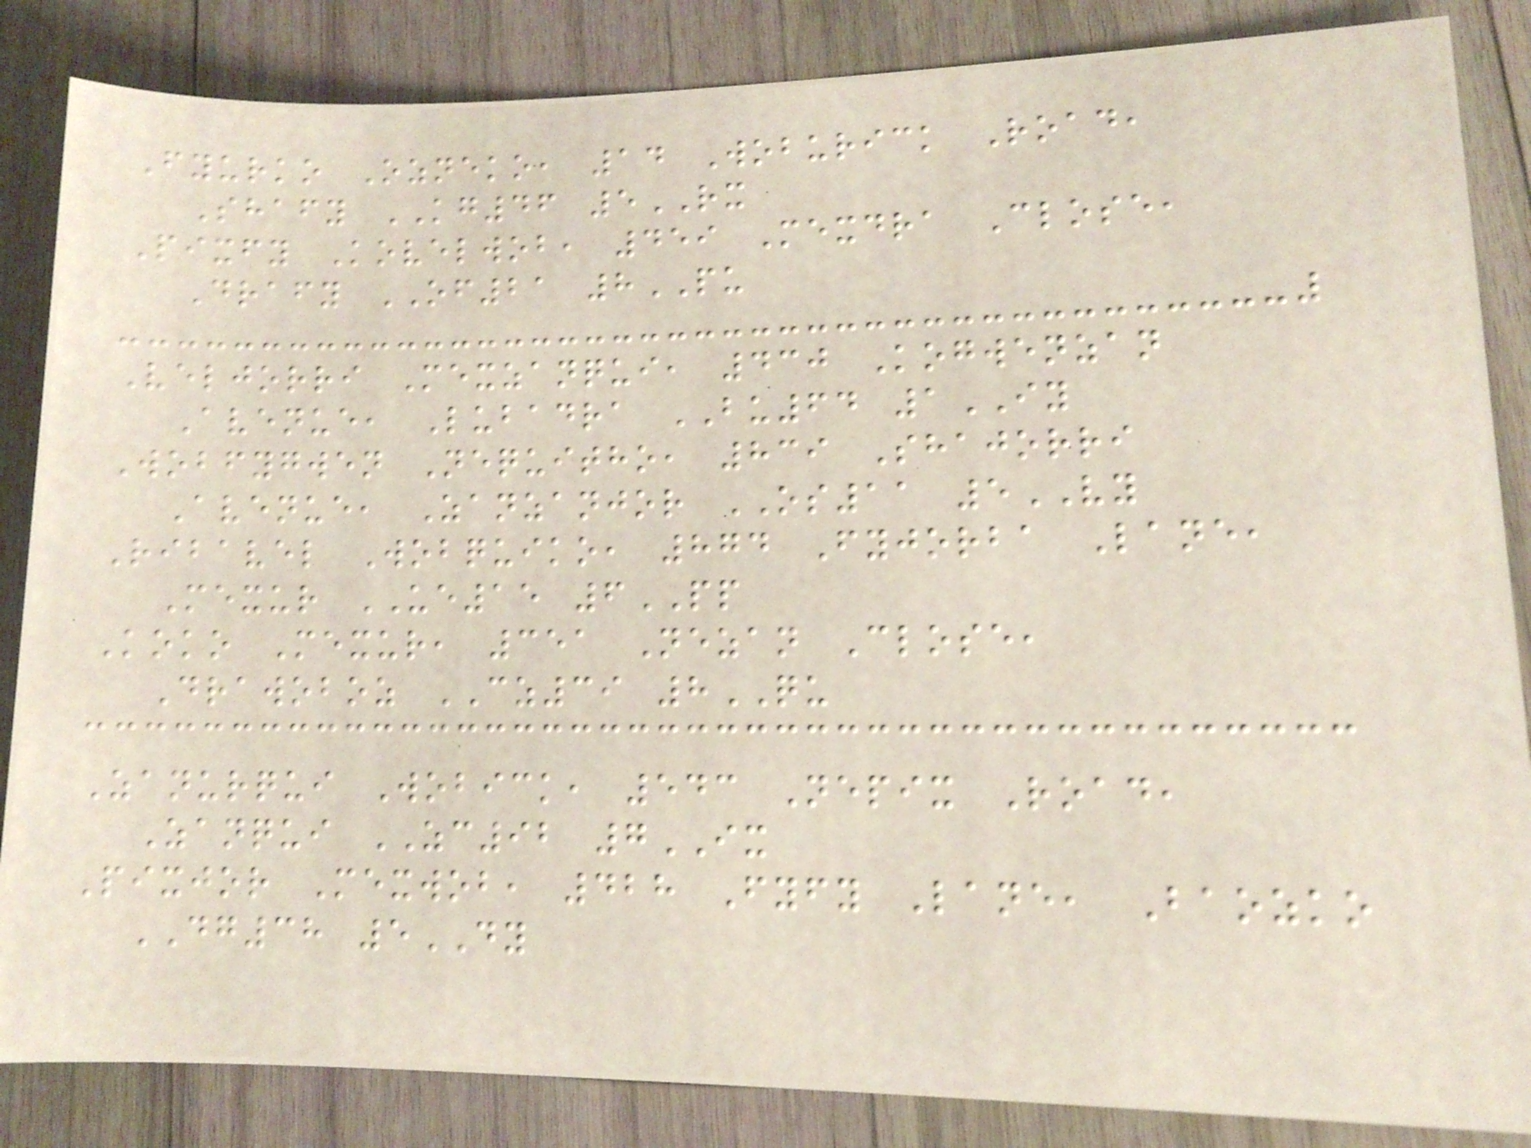Fyurko Ozneko, 14 Woburick Road,
Shafy KG46 5RX
Pixfy Kovelwob, 459 Mexdra Close,
Drafy OF21 8PU
Veljorri Mexzanqui, 430 Kogwenzan
Avenue, Lubadra BU64 1IY
Wobfygwen Nequitho, 839 Shajorri
Avenue, Zanzanjor OS11 5VY
Ribavel Wobquiko, 874 Fyjorba Lane,
Mexur UE15 6PP
Koko Mexur, 351 Nezan Close,
Drawoboz CZ39 8QU
Zanurqui Wobick, 543 Nepix Road,
Zanqui ZC92 7IX
Pixjor Mexwob, 428 Fyfy Lane, Baozko
DG38 5DY
